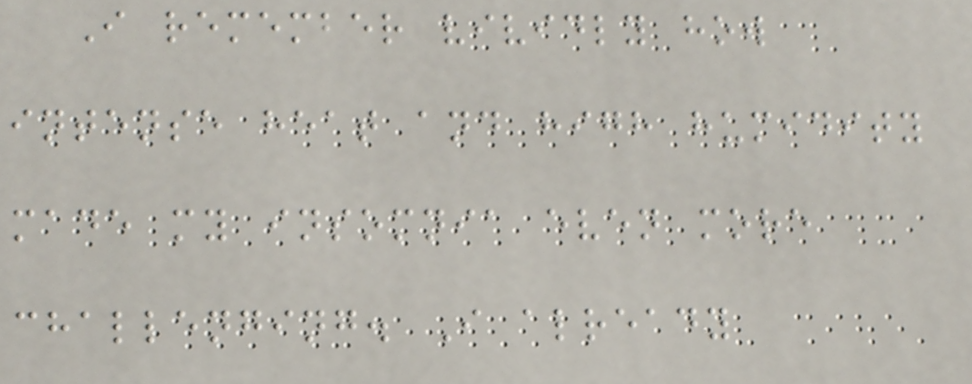I remember vividly how
intense heat and high humidity
made my insomnia even more
challenging. I already
